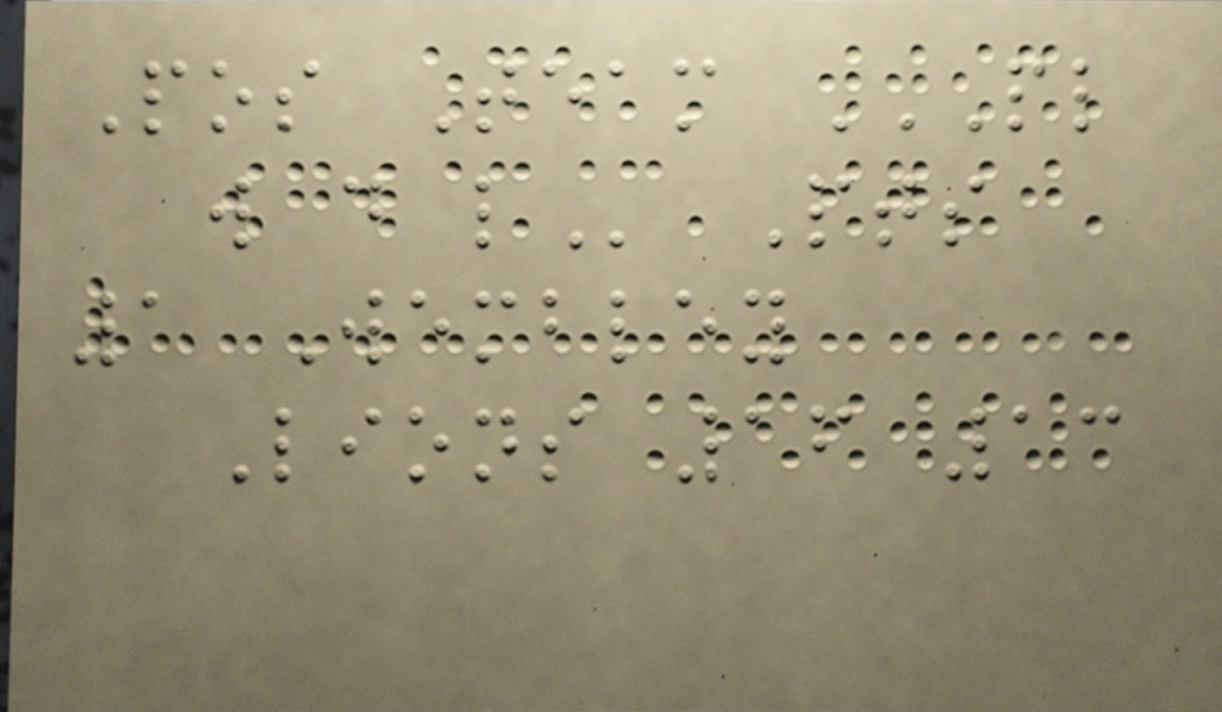Pos Team PL
W D L Pts
1 Wembley
Lions 16 13
